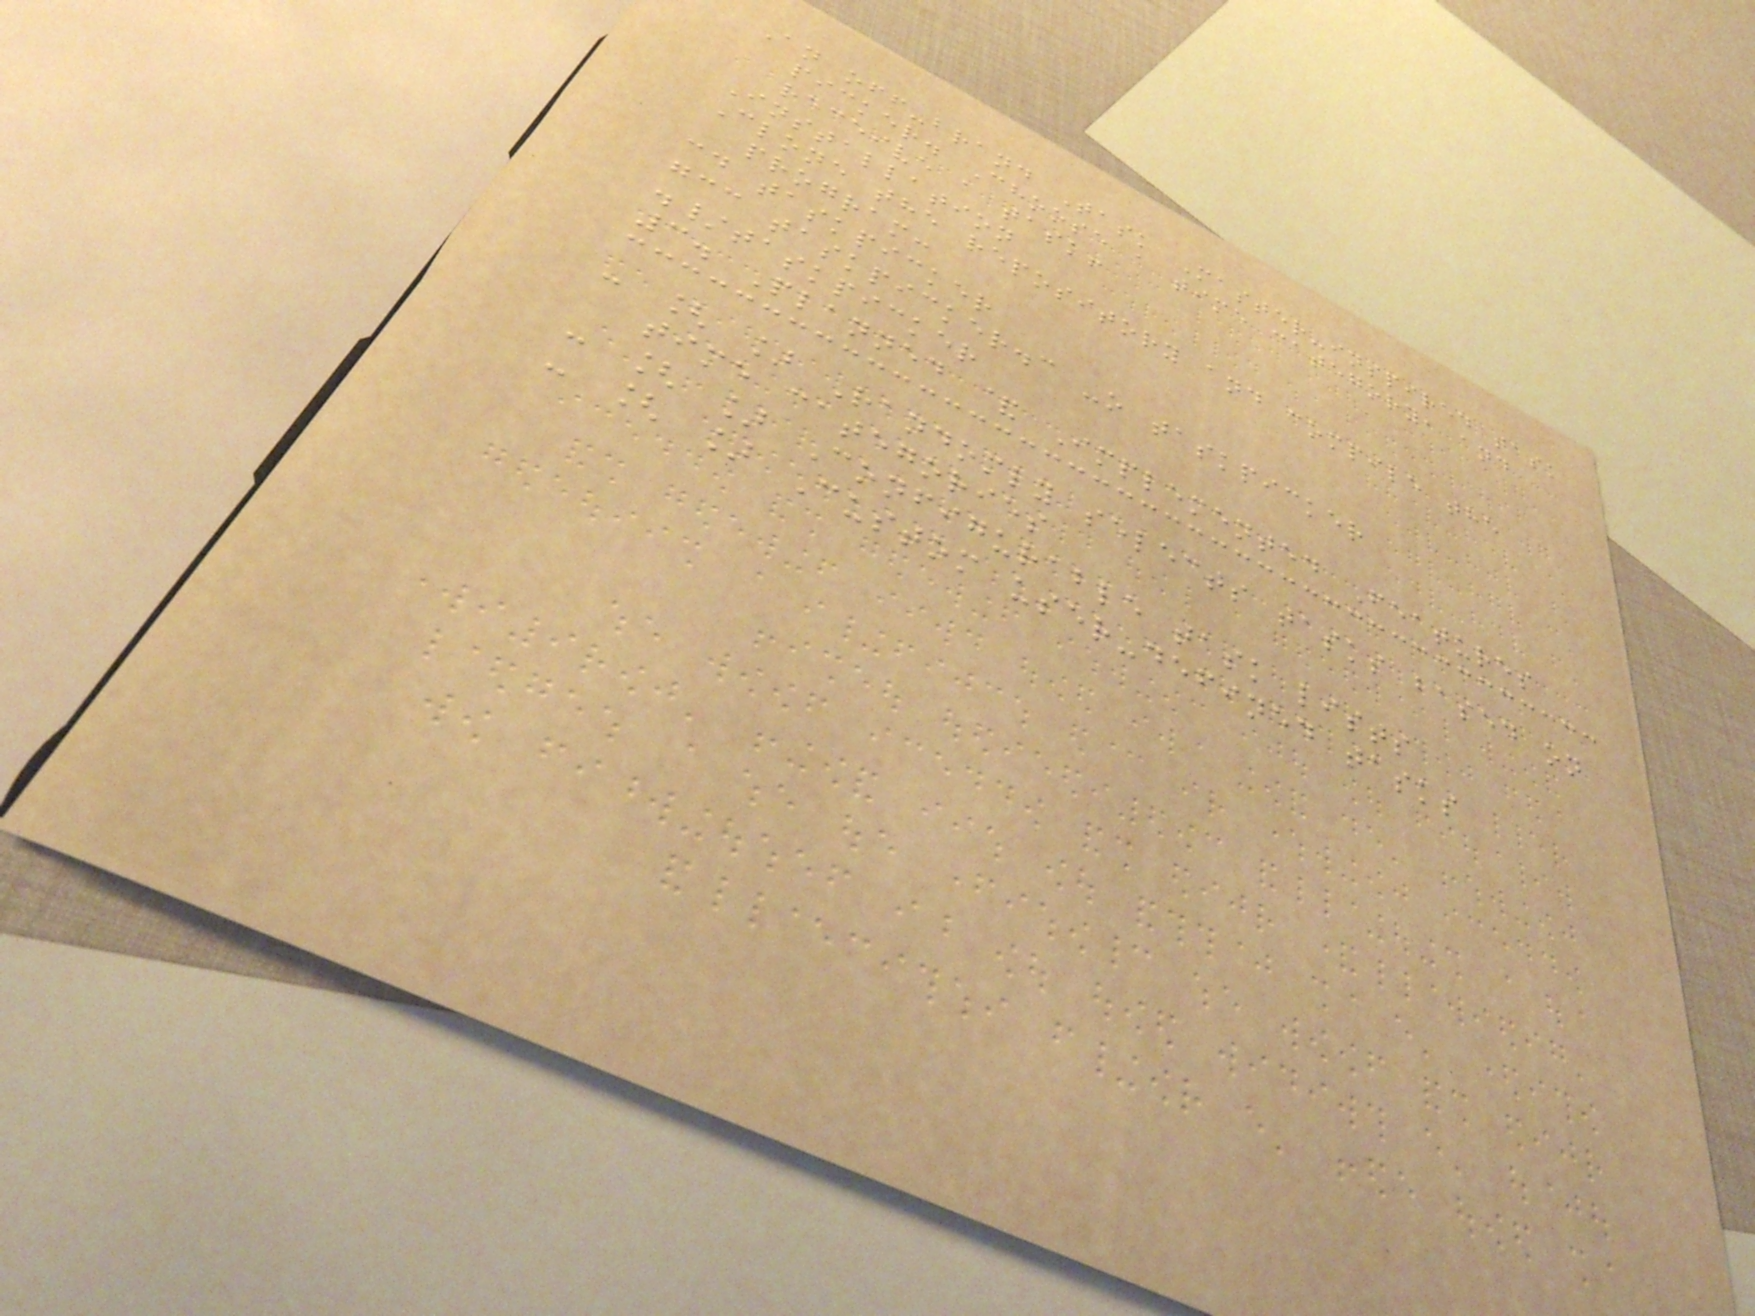An off-brand Task Master-inspired task
picker. Choose a time category, and
receive a task!
Installation
Clone the repository and compile the
program:
cd taskpicker
gcc taskpicker.c -o taskpicker
./taskpicker
3. Planned & Implemented Features
- [ ] Randomly selects tasks based on
time categories
- [ ] Configurable task lists
- [ ] Custom user-defined tasks
